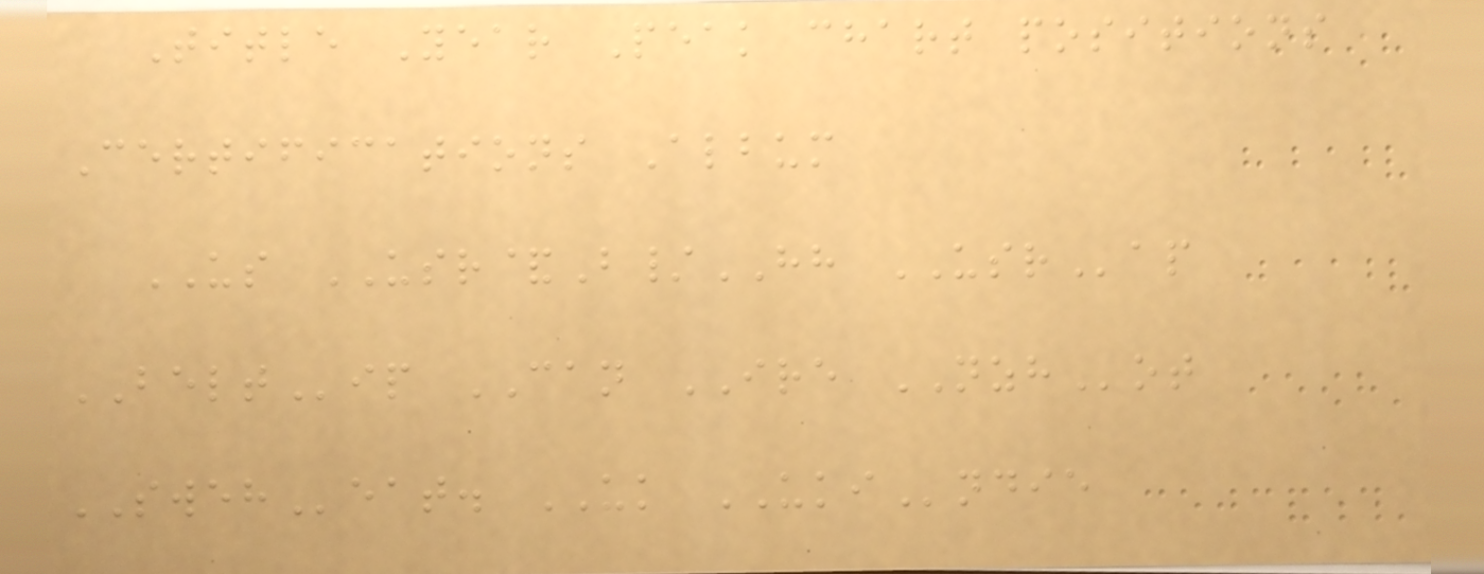Title Year Peak chart positions
Certifications Album
US USR&B/HH USRap
BELTip CAN IRE NZHot
SWEHeat. UK UKIndie
